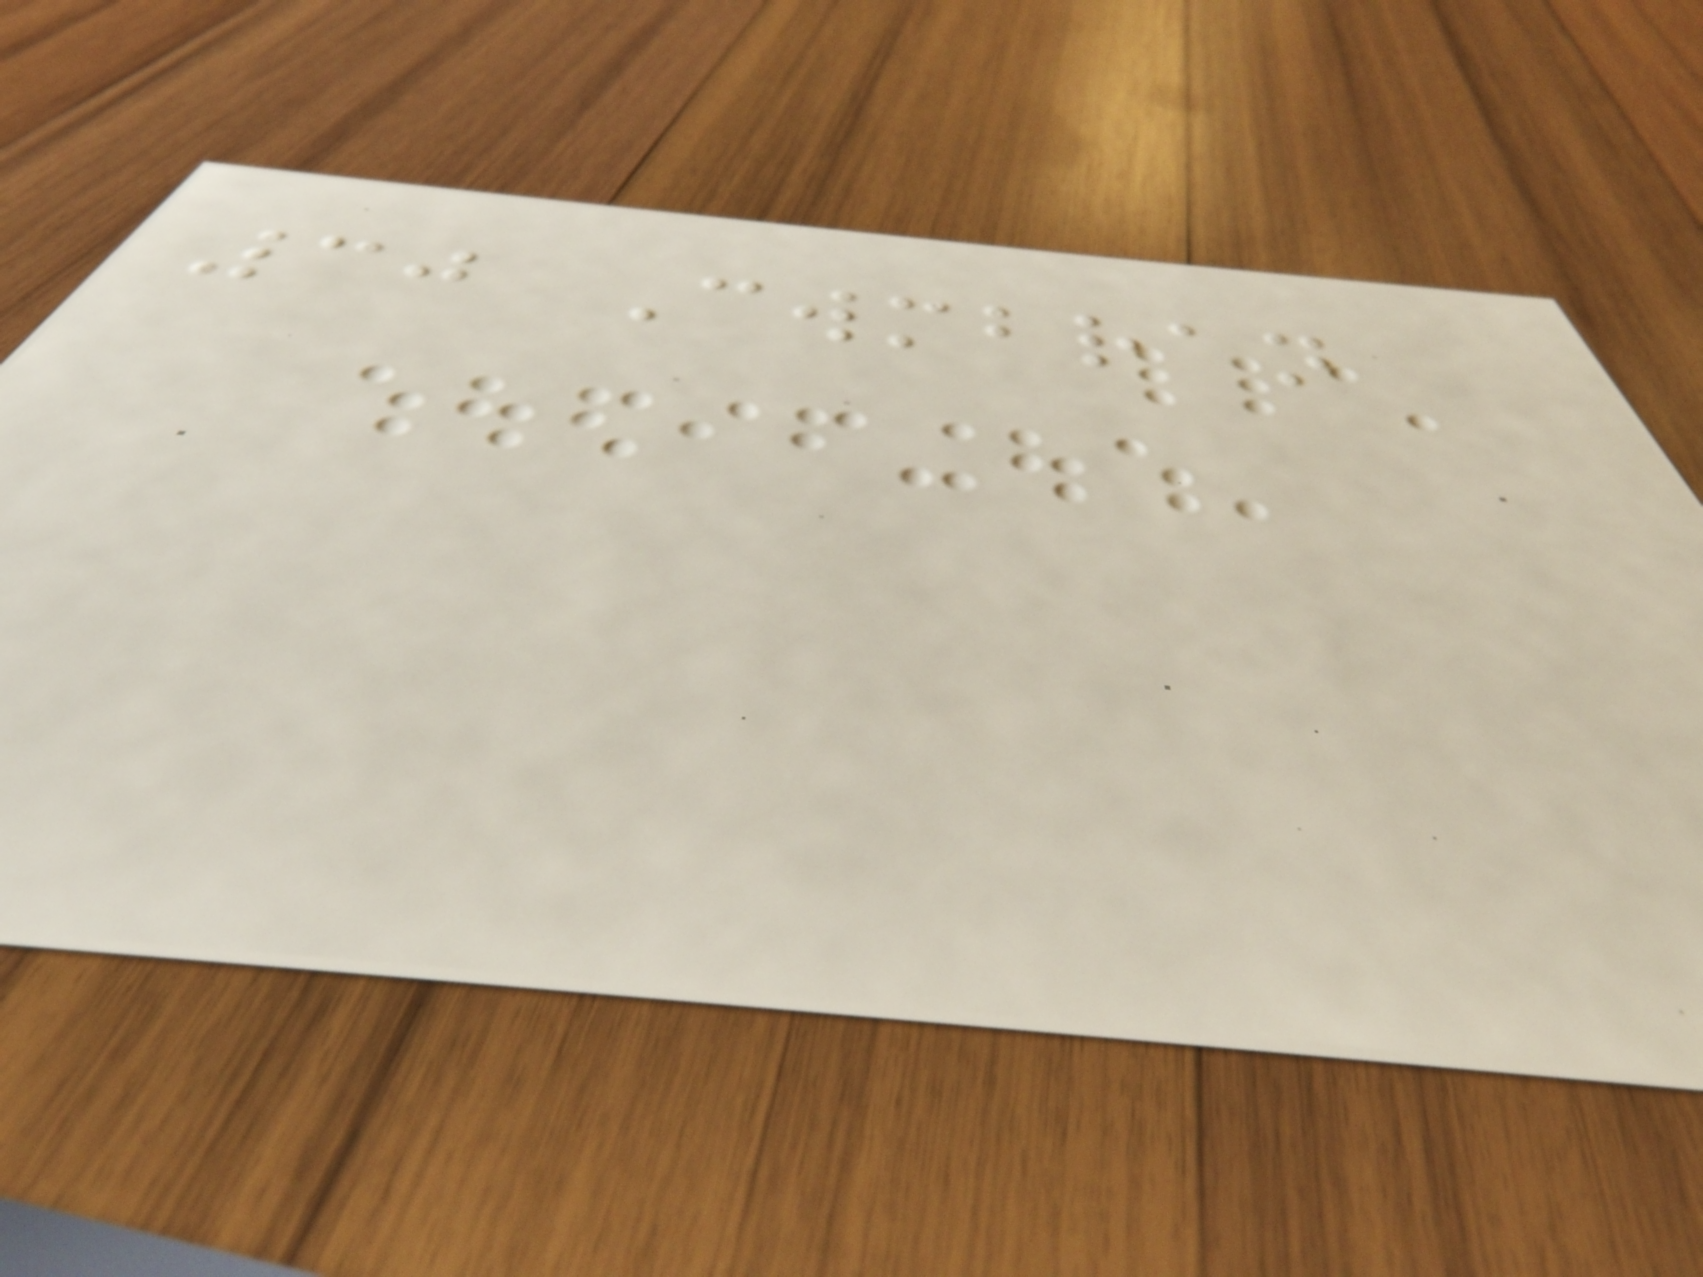30 Cwmbran
